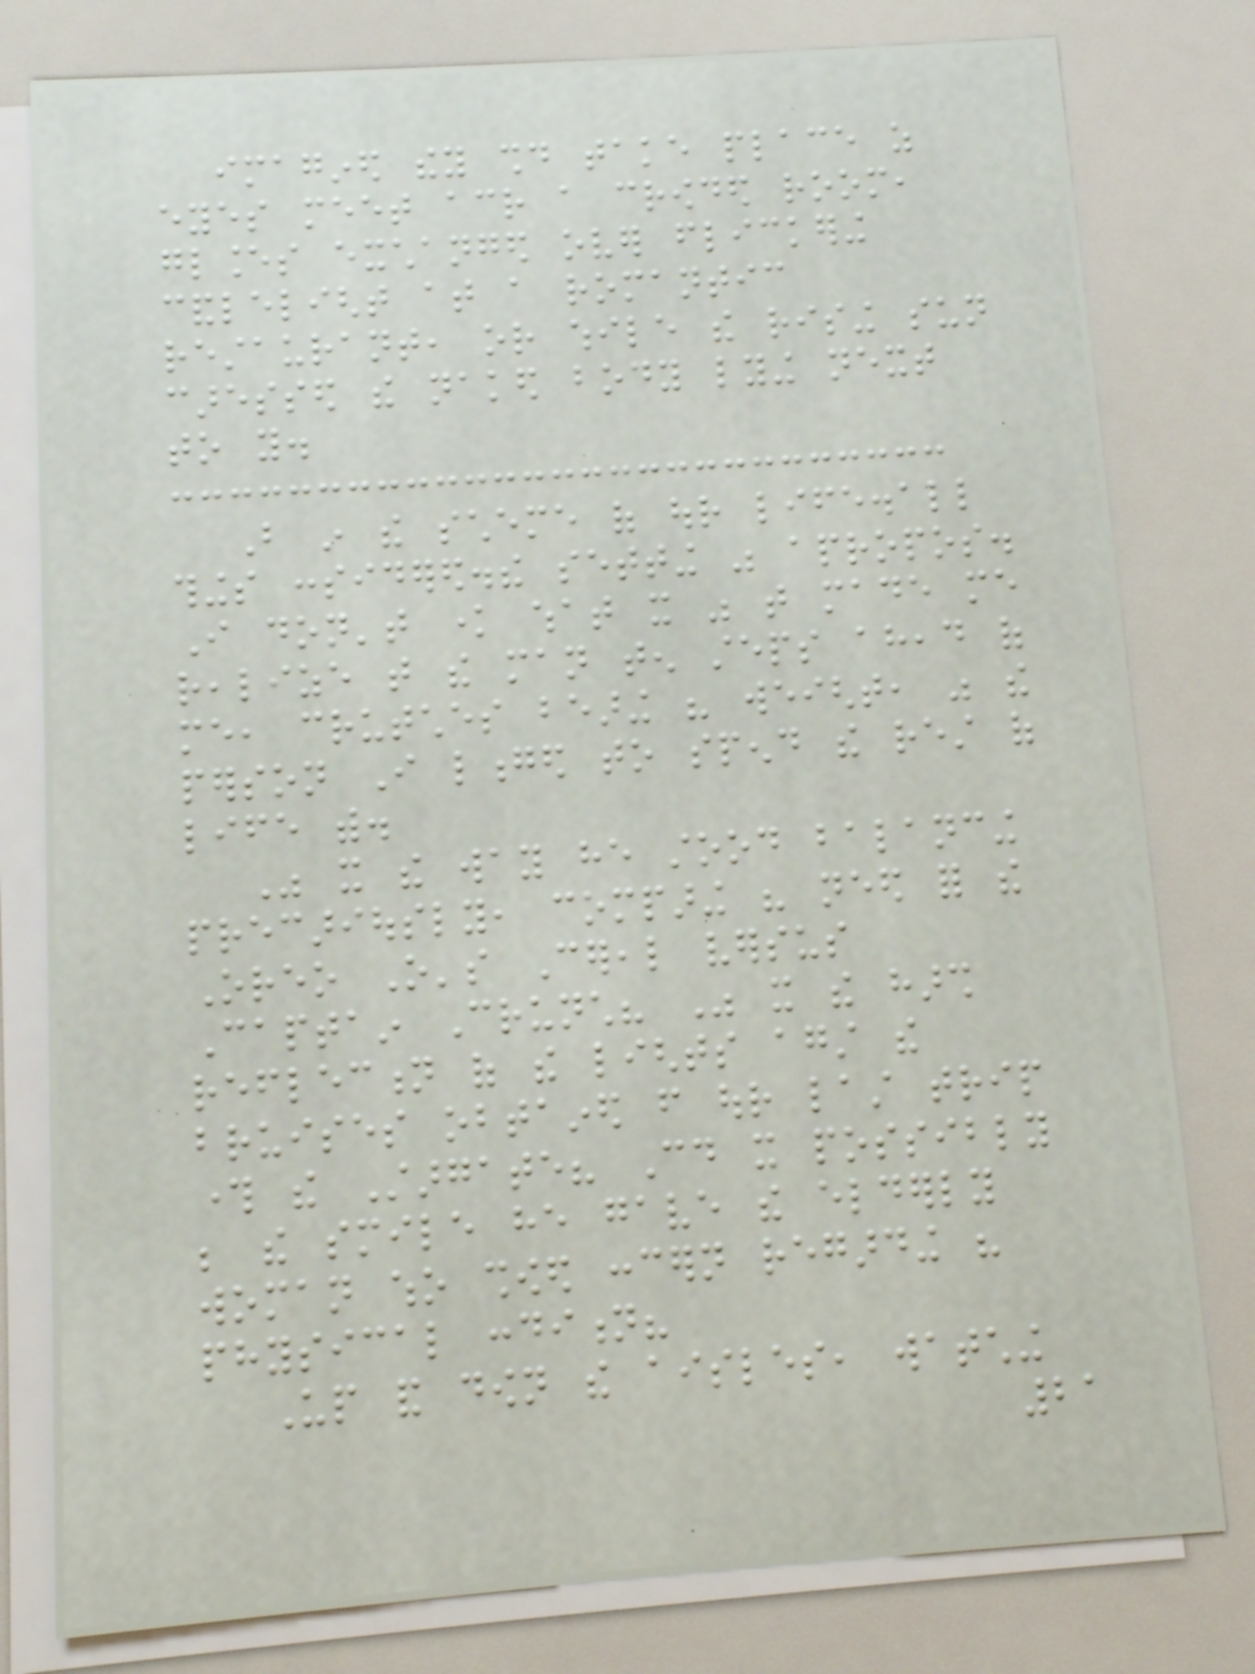imagined they should take place as
eyes meet across a crowded room,
glances exchanged over flickering
candlelight at a romantic
restaurant, or while the rising sun
caressed the naked body lying next
to you.
But in the scheme of our life.all
things considered.the setting was apropos.
I don't know what it was that made me
realize that the man ten steps ahead of
me, crutches bearing his weight, was the
person I longed to spend the rest of
life with.
Was it the way he stood balancing
precariously, comparing his need for the
Oreo O's Cereal versus
Captain Crunch? Was it the harsh
reflection of the lights against the
bruises obtained from our last trip
through the Stargate? Could it possibly
be the smile he gave the elderly
woman who showed concern regarding his
physical condition?
Up and down the aisles, watching
21
